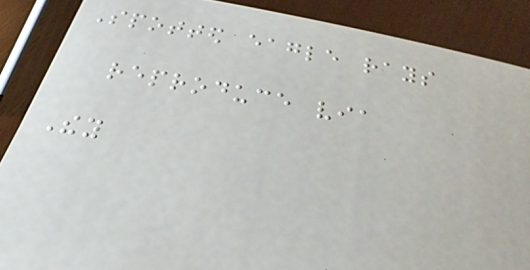Spotted eagle rays
reproduce via
They
